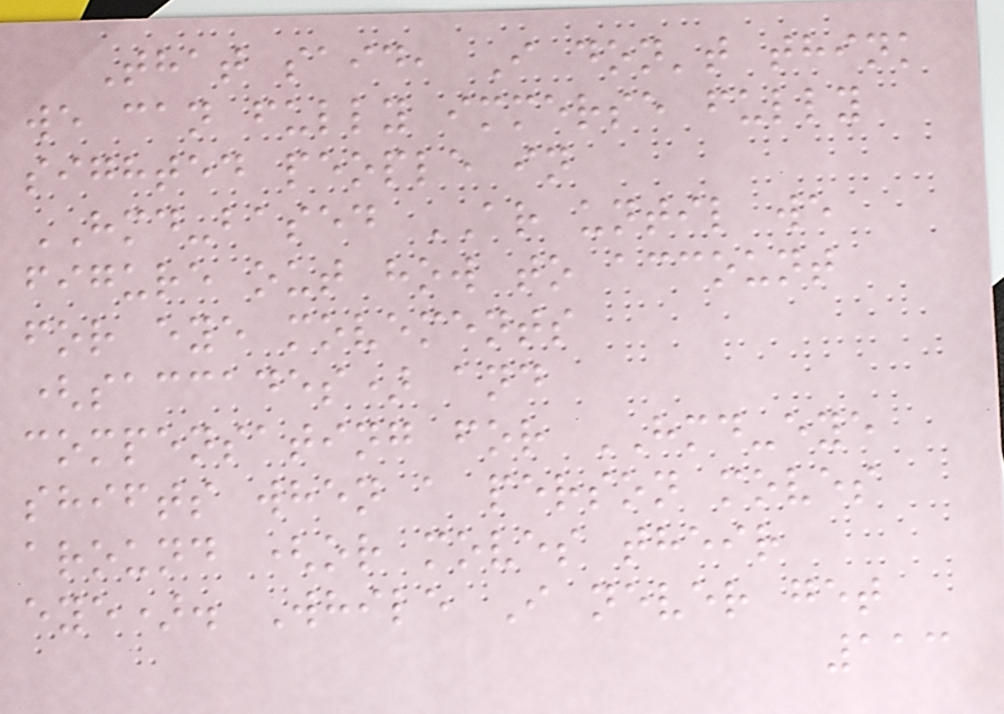That said, I don't think
we can fully immerse fully
sighted people in
HMD-based AR until we
figure out how to account
for eye movements
(saccades) and
compensating for HMD-eye
shifts when a person moves
around (or moves their
eye). While I never get
113
